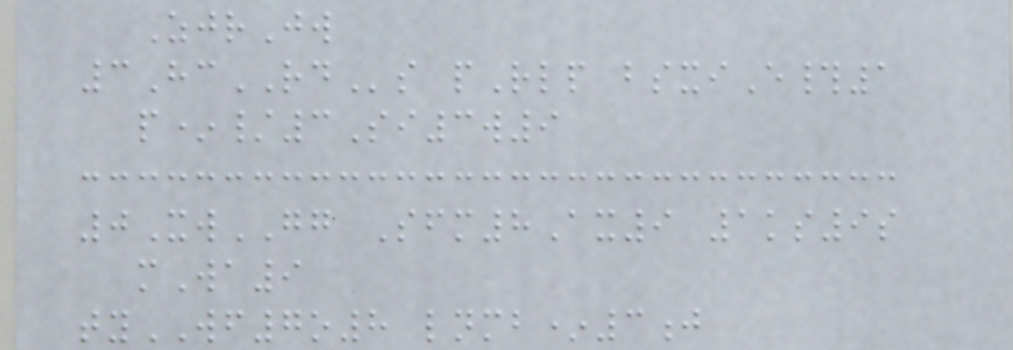ZjrJw
3HcRDs pRlp bsxiE#1
p*/3Si3w9
0XwGG Sfm8Ax9 1ks9s
mWa9
tyWF7o8 lnmb*3j
